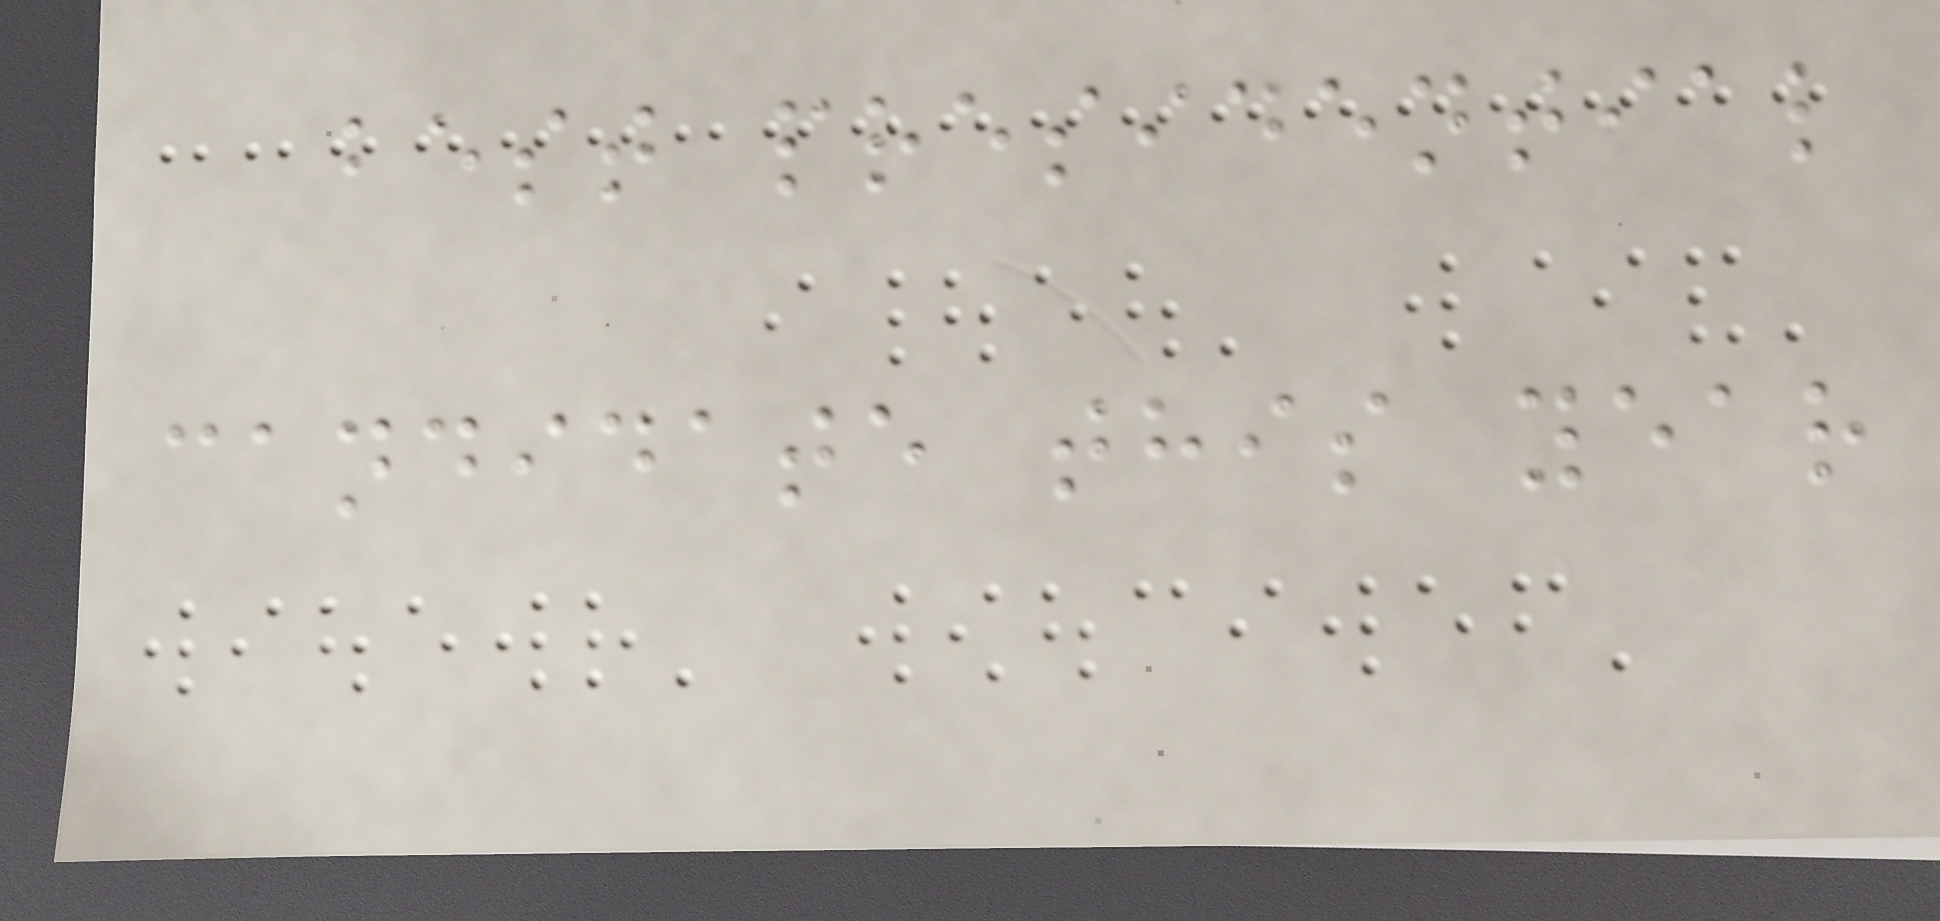best presidential
candidate this year
